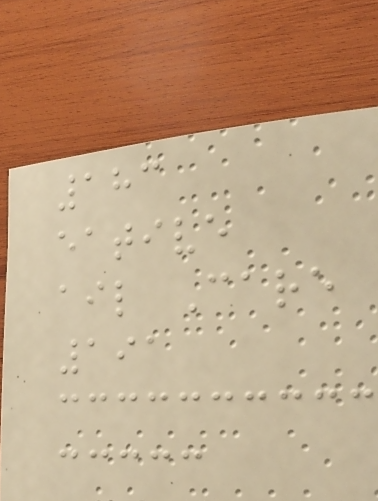183
eative
ail Care
191
